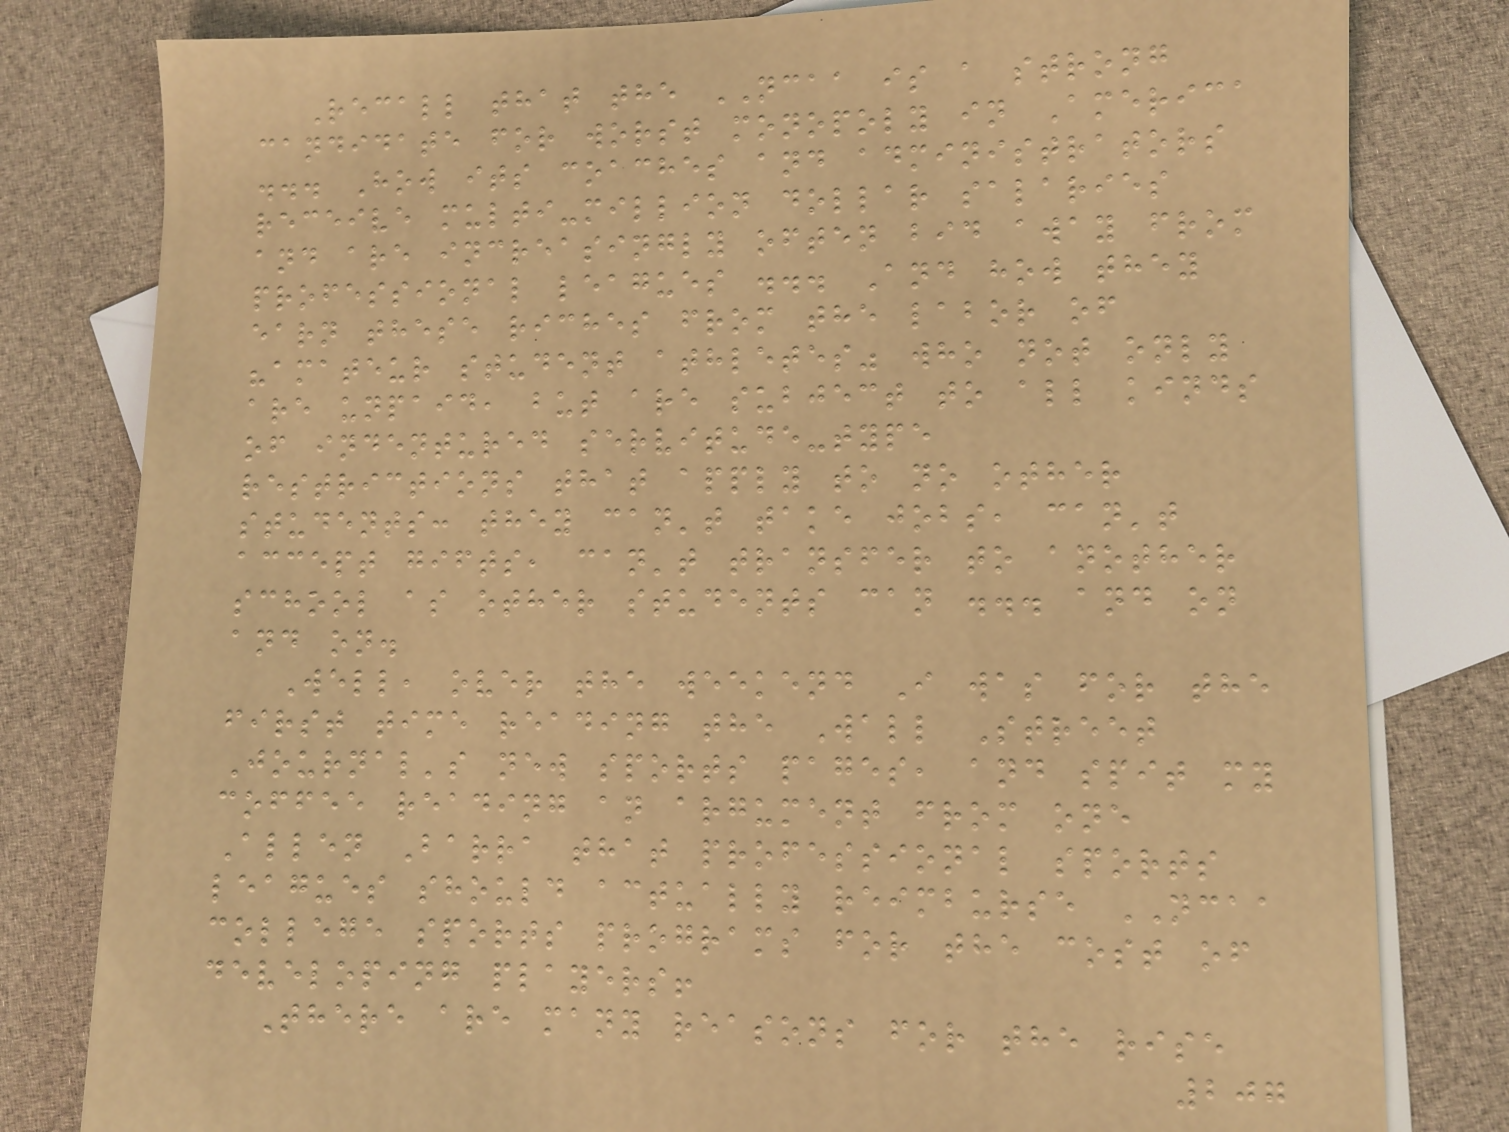Recall that the NCAA is a strong
candidate for worst monopoly in America
... How its coaches and administrators
receive multi-million dollar salaries
and are increasingly often bid away from
professional leagues ... And how they
earn these riches from the labor of
"amateur student athletes" who not only
are unpaid, but are subject to all kinds
of indentured servitude-type
restrictions that apply to no other
students: they can't take jobs, can't
accept gifts, can't transfer to another
school as other students can ... and on
and on.
Well, over the weekend I was for the
first time reading the Wall Street
Journal's new sports pages, and spit my
coffee reading an argument from one
Allen Barra that professional sports
leagues should actually reimburse NCAA
college sports programs for the cost of
developing players!
There are many reasons for the rise
207
